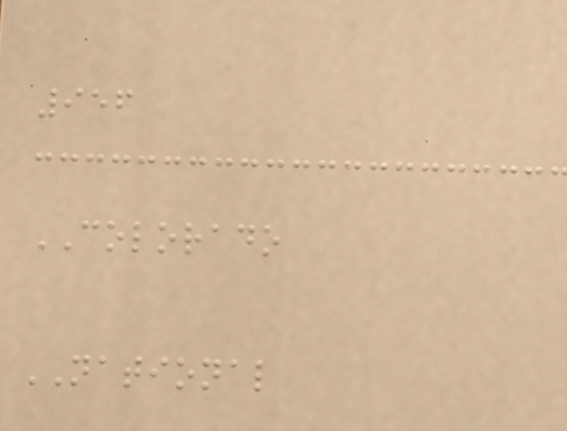956
COLORADO
NATIONAL
